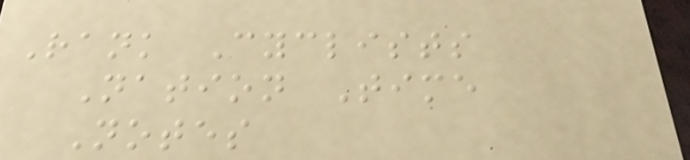Rank Cyclists
Nation Time
Notes
